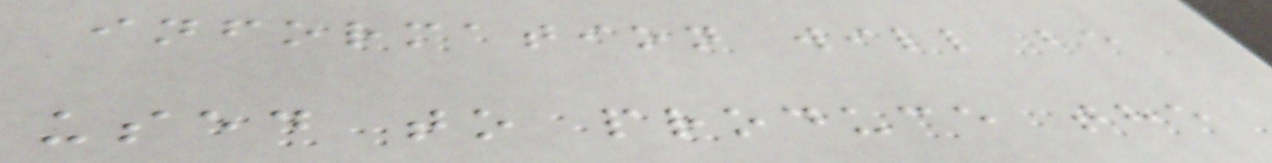information will be
used to produce the
